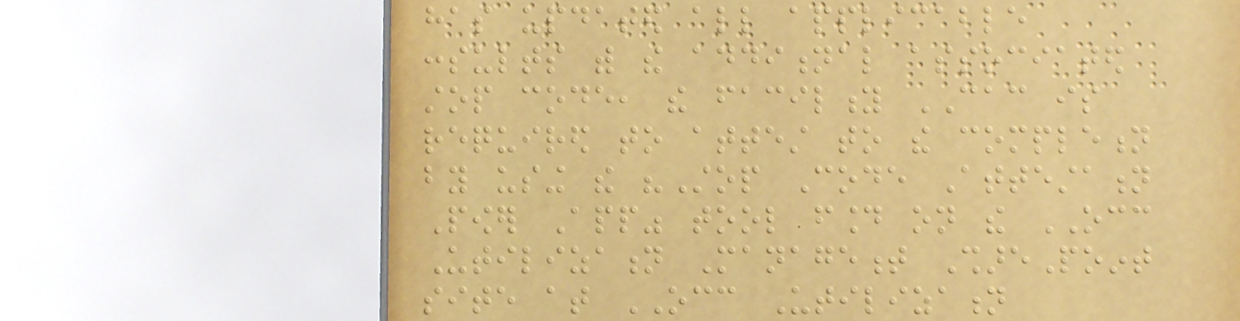has updated all applicable
consults with the additional associated
stop code, the facility CAC is
required to attest to the completion
by using the "Stop Code Attestation
Power App" tool found on the OCC
Utilization Management SharePoint
site at OCC Utilization
